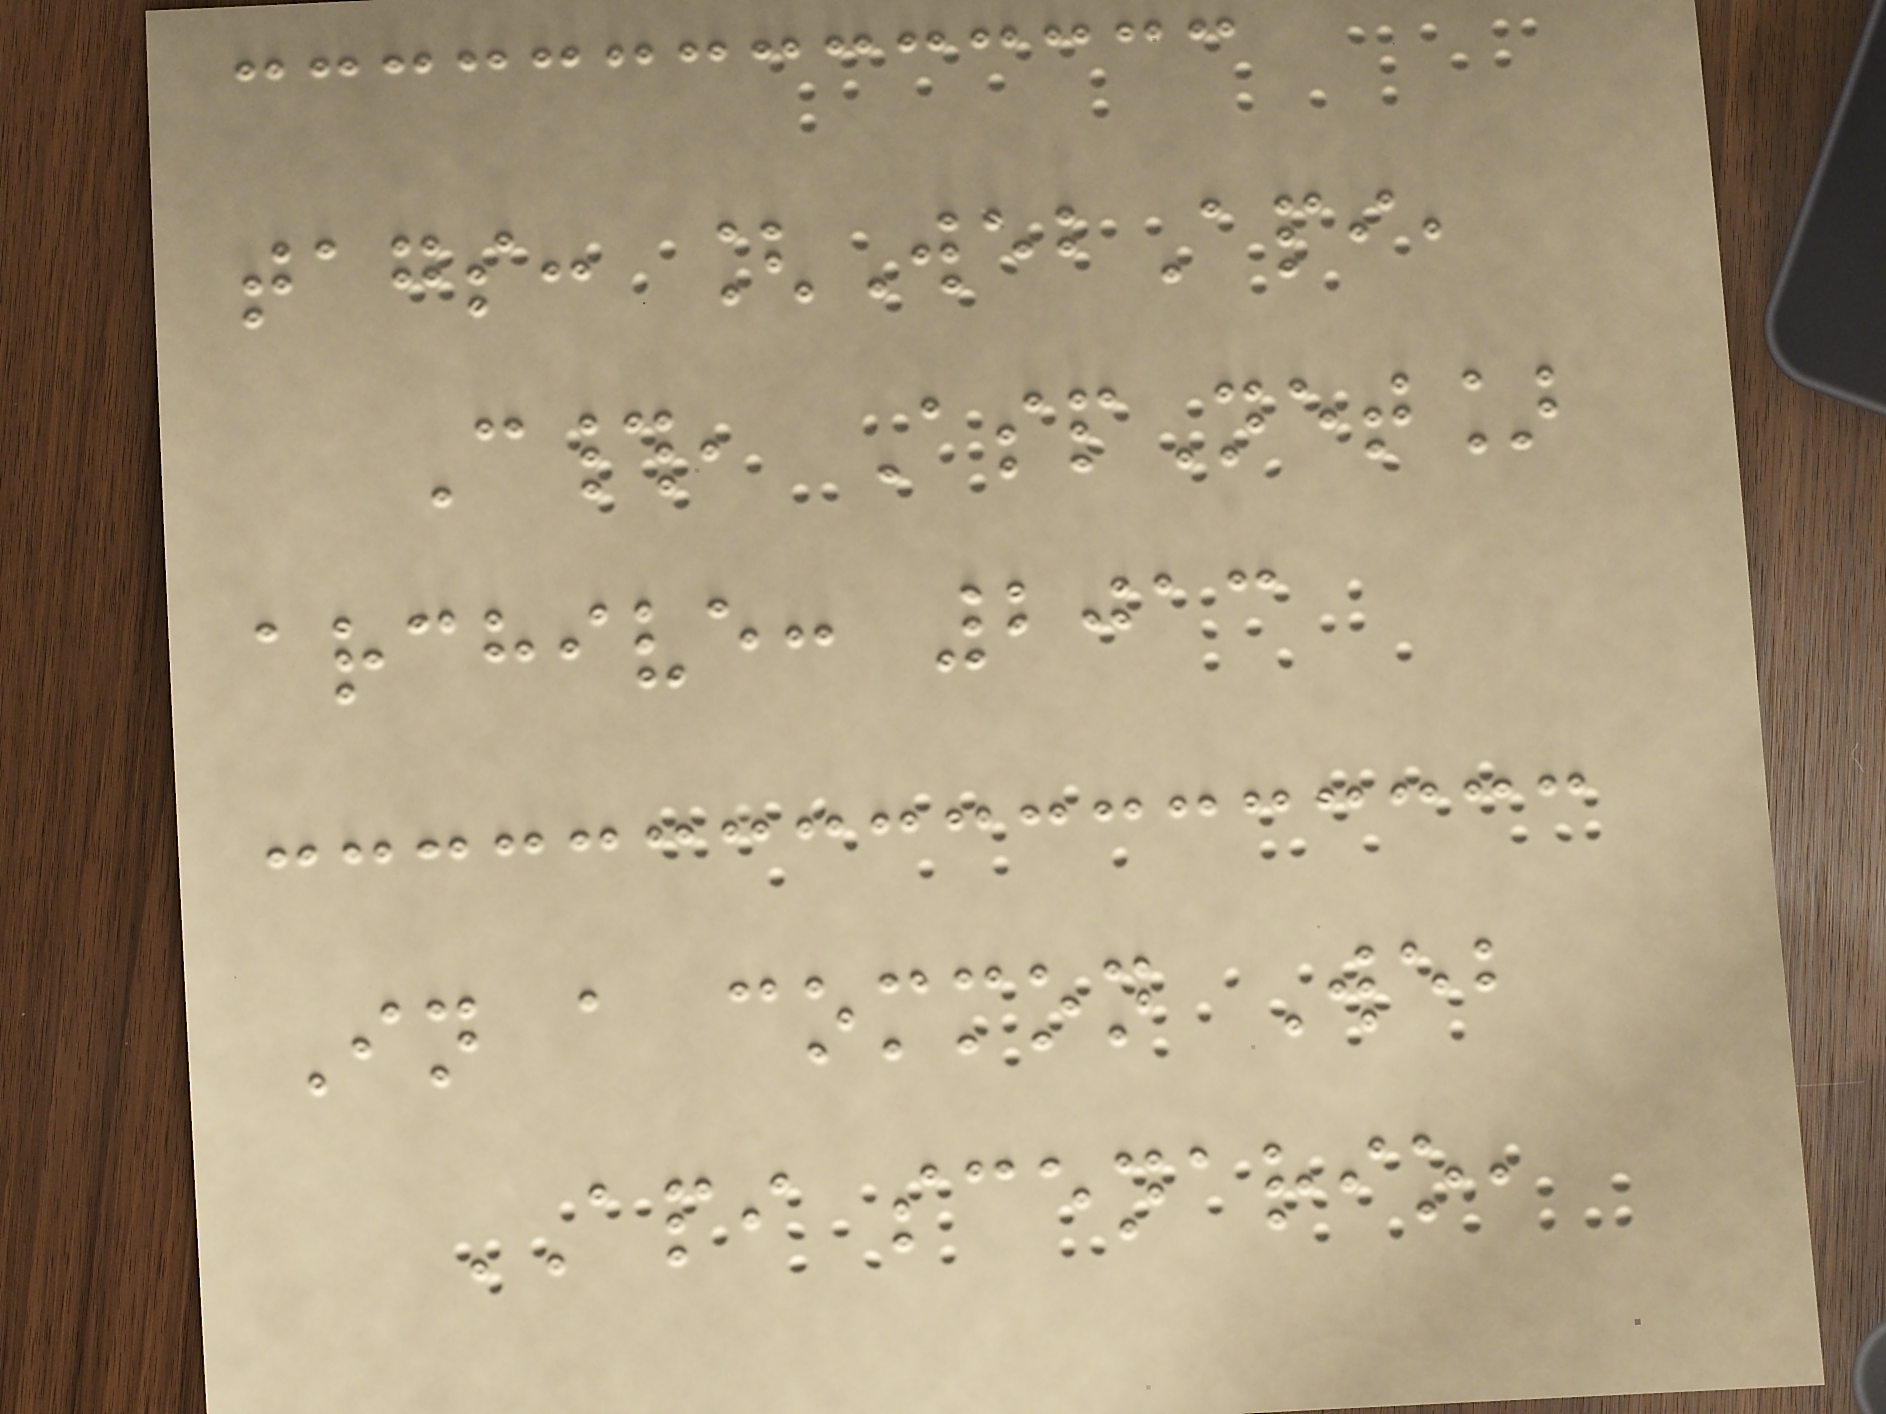tags: [WebApi,
C#, AspNet]
archive: 2013
In a common Web
API scenario,
